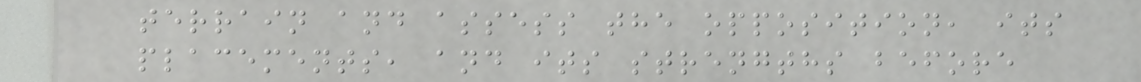terrain and assess the opposition, its
placements, and its strengths before
